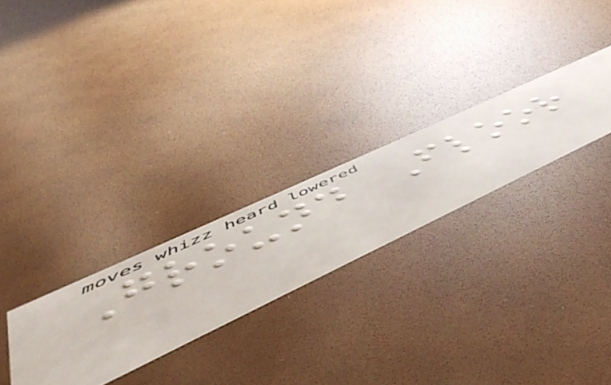Ground Floor
